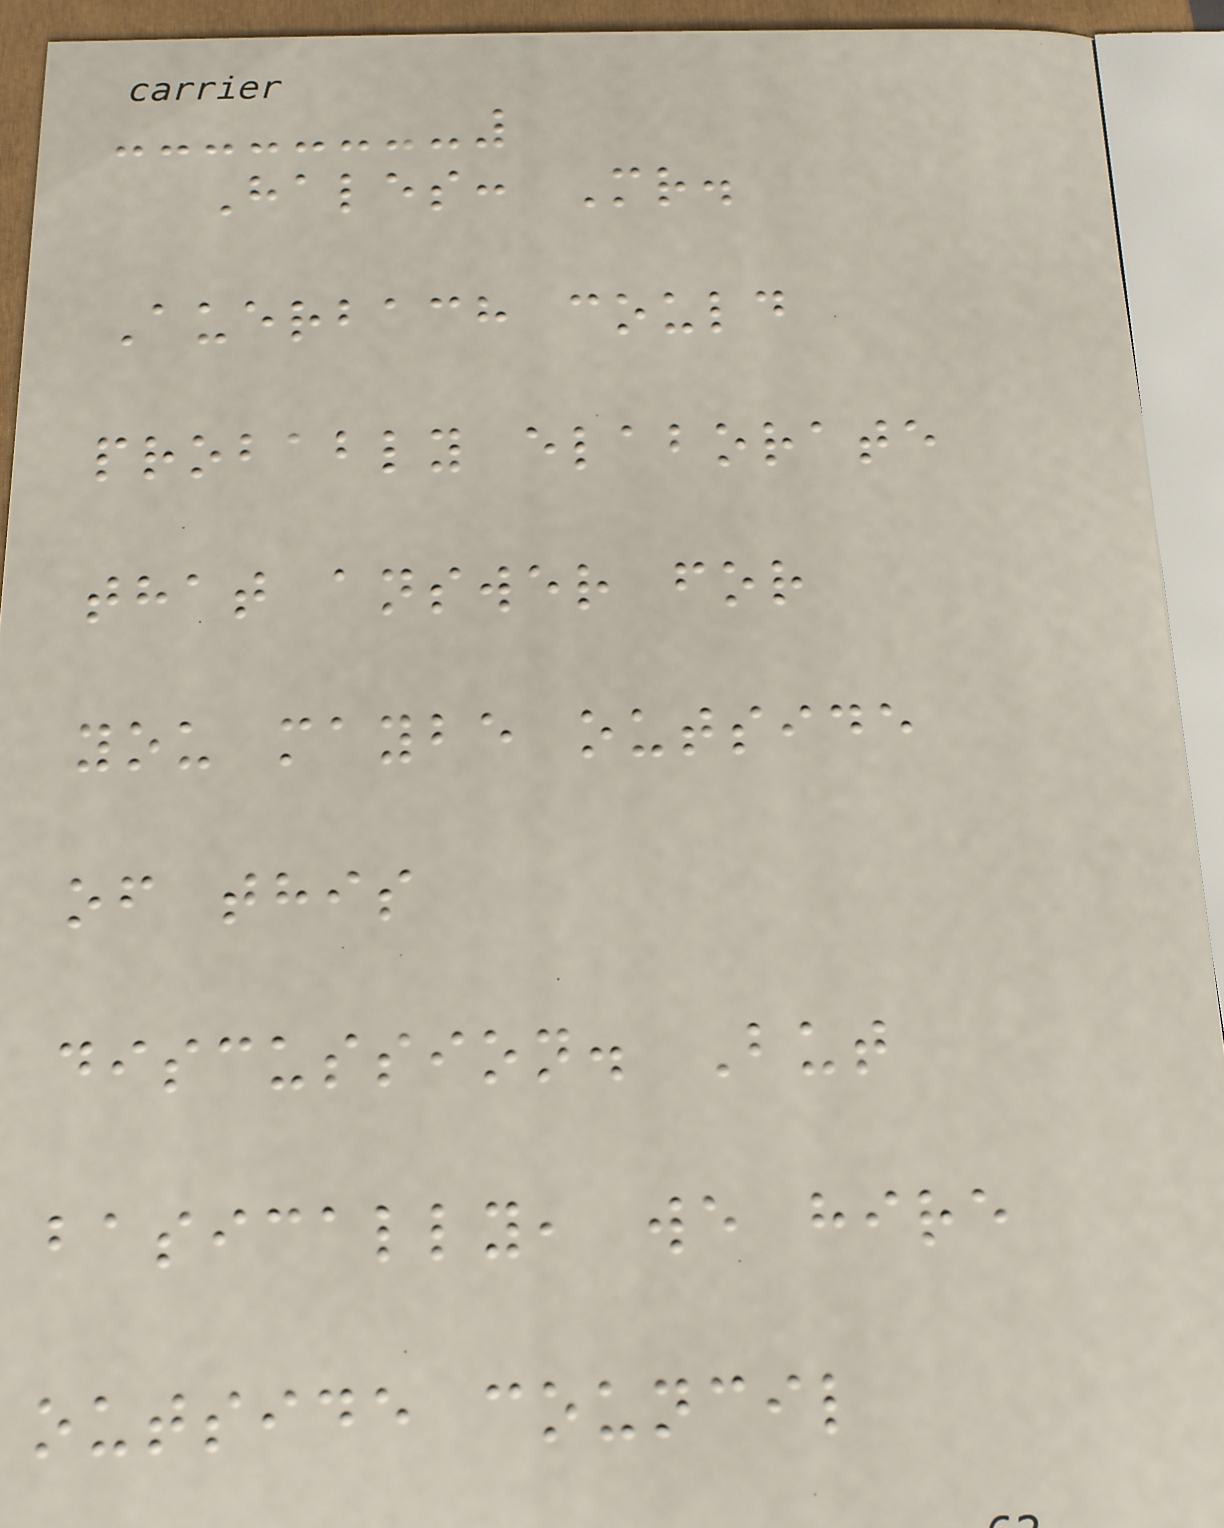Hales: Mr.
Auerbach could
probably elaborate
that answer for
you maybe outside
of this
discussion. But
basically, we hire
outside council
